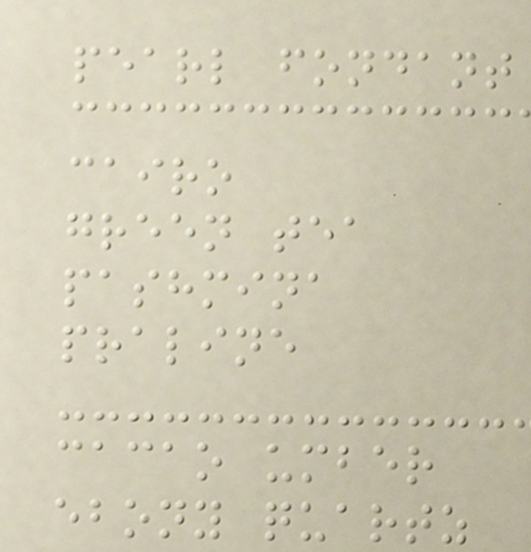pearl fondant
cairo
green tea
pashmina
praline
cacao umber
ebony quartz
